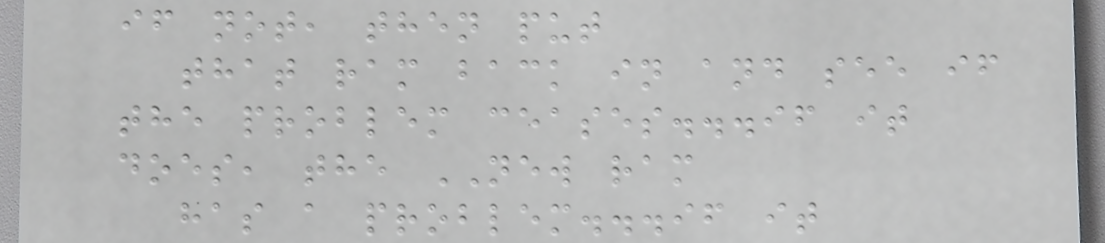if not, then put
that ram back in and see if
the problem ceases...if it
does, the NEW ram
has a problem...if it
